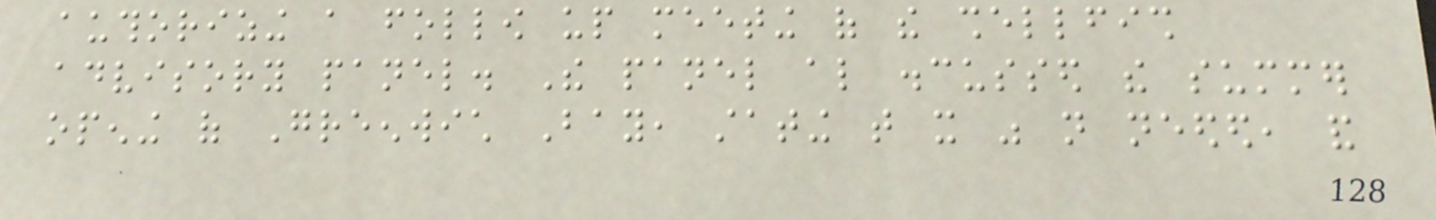authorizing a follow up meeting of the shellfish
advisory panel. The panel also discussed the summer
opening of Greenwich Bay, stating that it was not needed, and
